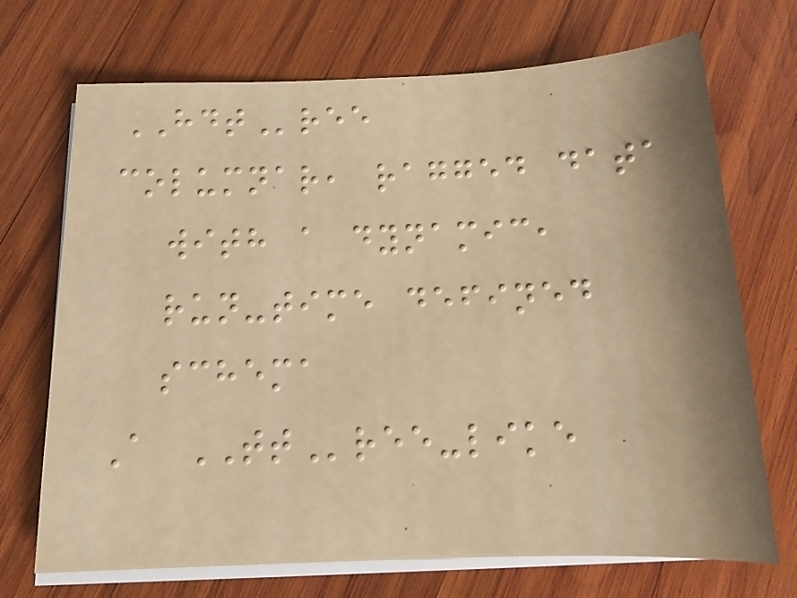HDTree
columnar, ragged data
with a dynamic,
run-time defined
schema
A TTree-like
